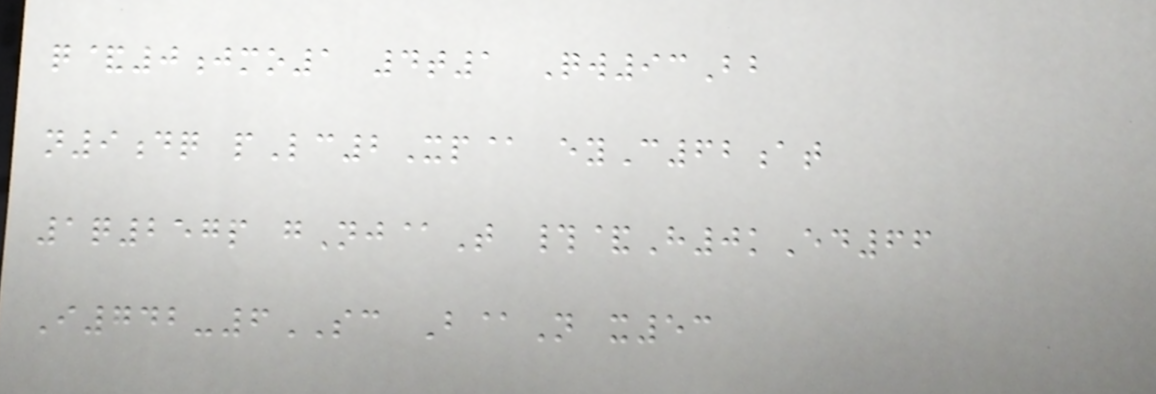q&0jmo1 4t1 Qw93Bb
n9dq pLc2Xp@ eyC62at
1q257p gNj@T #&H0kEd66
I742-6SC B@N x53
